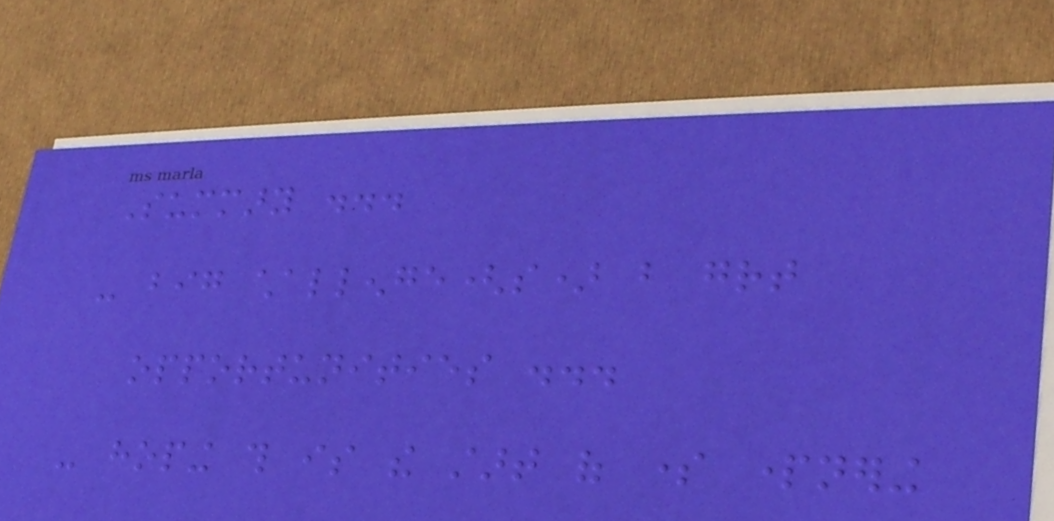Summary ...
- big challenge(s) but great
opportunities ...
- hoping this is the start of some partnering
